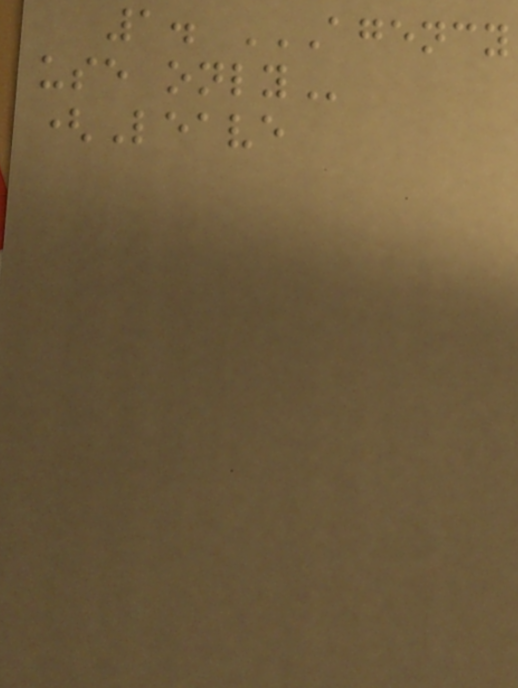1. AGENCY
USE ONLY
(Leave
